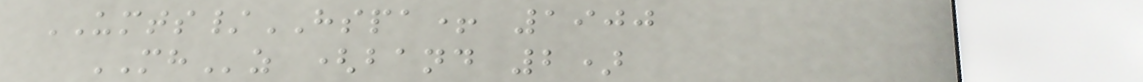UMTS/HSPA+ 1900
MHz (band 2)
